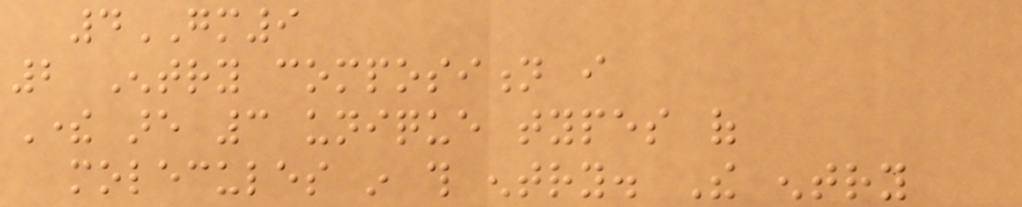4GM9
2 Entry composition i
There are 3 unique types of
molecules in this entry. The entry
